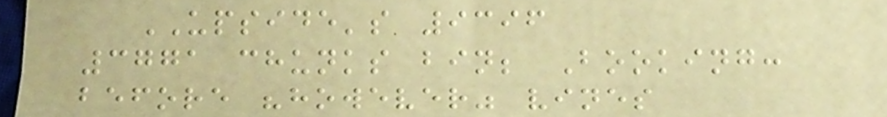UPSIDE's 9396
3771 chunks bin; Booking:
before "however" vines
